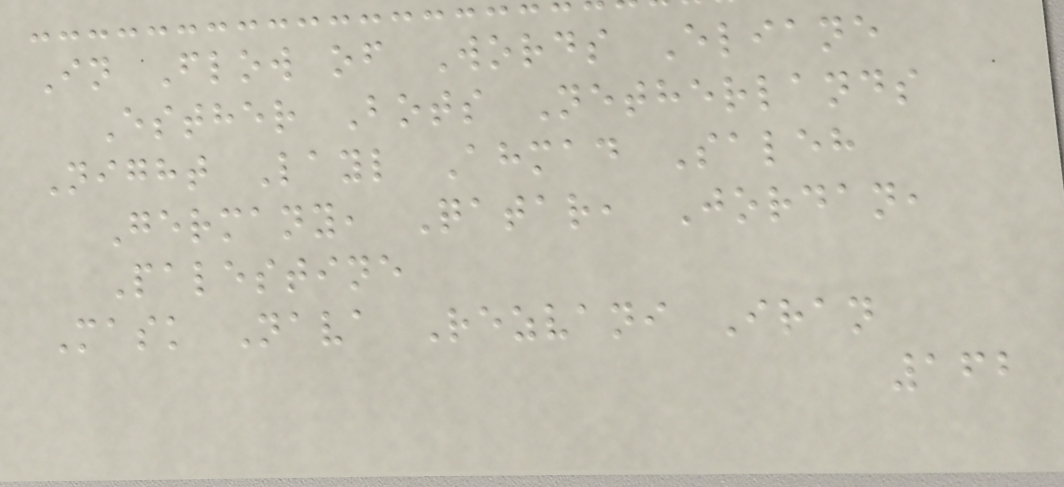In Flow of Words Eliane
Esther Bots Netherlands
Night Layl Ahmad Saleh
Germany, Qatar, Jordan,
Palestine
Mask Nava Rezvani Iran
162
